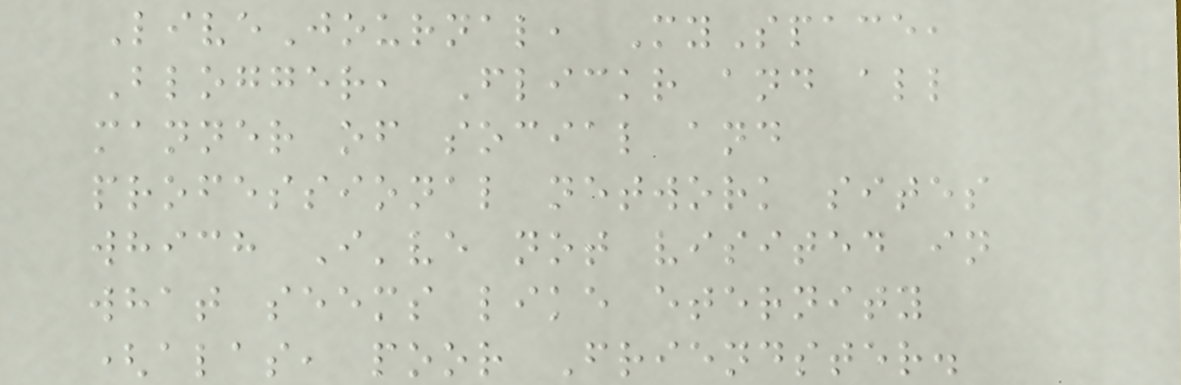LiveJournal, MySpace,
Blogger, Flickr and all
manner of social and
professional network sites
which I've not visited in
what seems like eternity
(alas, poor Friendster.
